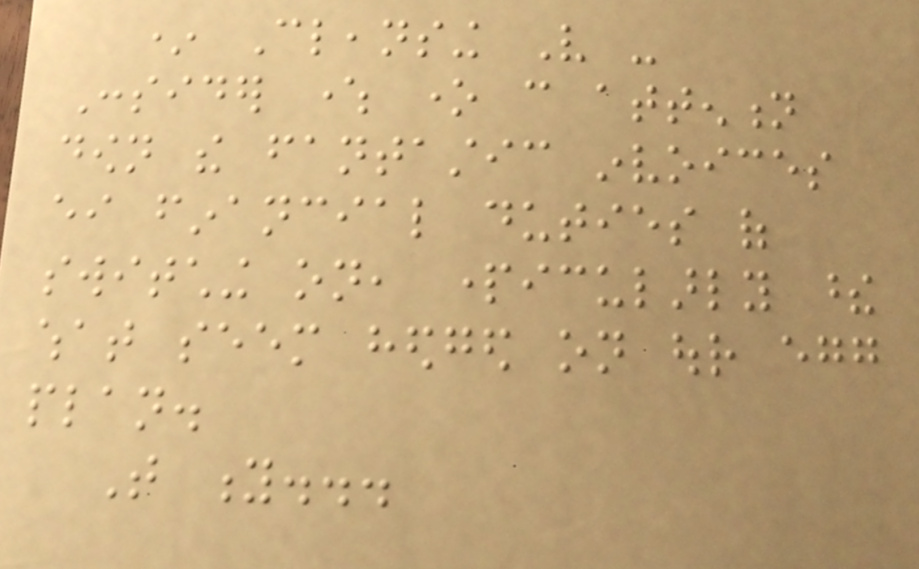* Cleansing Very -
Consider where one can attention
down the fantastic invoices
either financial duties of
switching on, particularly these
what seem hedged on our egg
plan.
That y...
